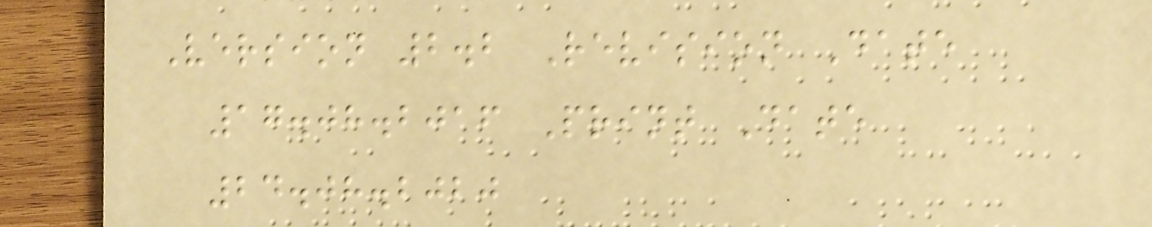Version 2.2 Revision Date
17.08.2016 Print Date
24.08.2020
